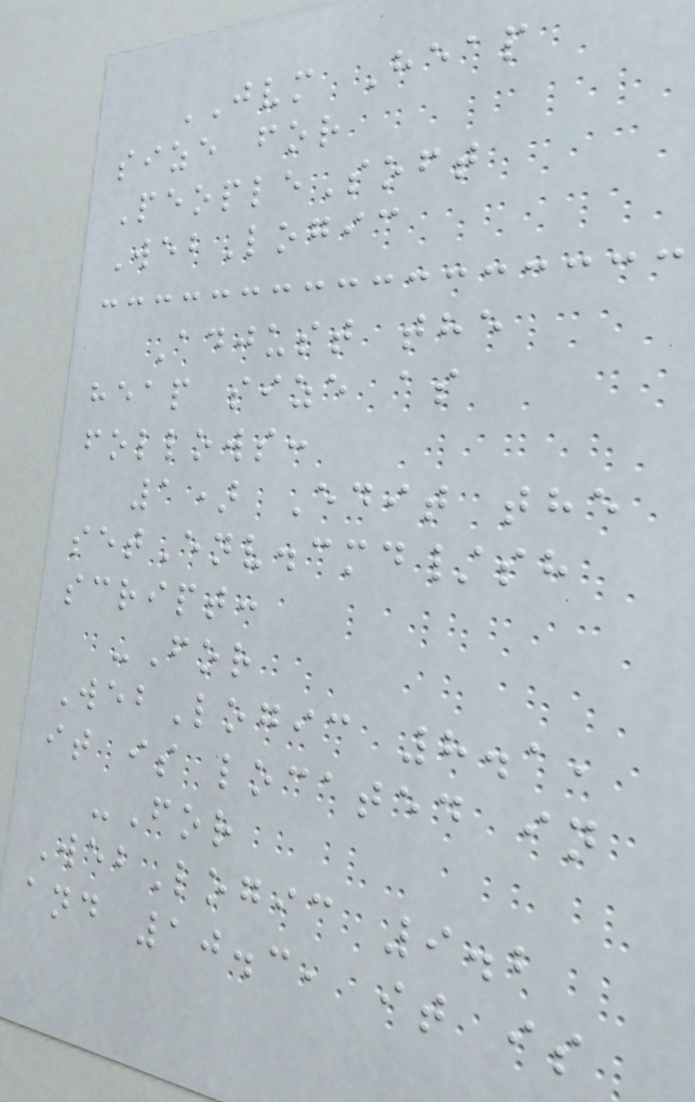JVM Heap
size for
PeopleSoft
WebLogic
Adjust the
heap size as
follows:
1) Edit the
setEnv.cmd/sh
script:
-For
WebLogic 8.1,
it is located in
-For
WebLogic 9.2
and 10.3, it is
